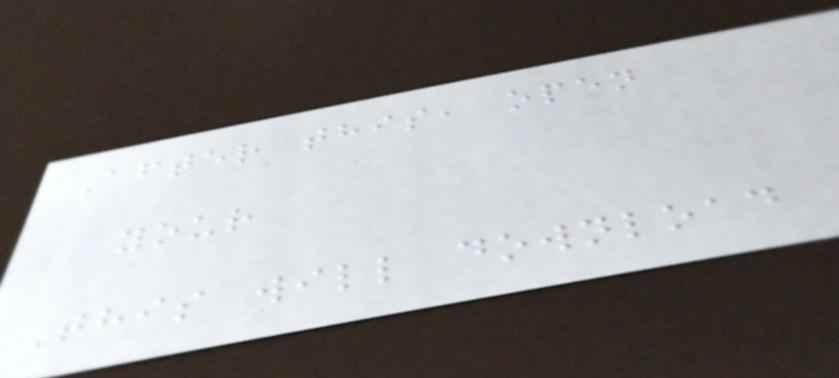After this, open
your
This will download
